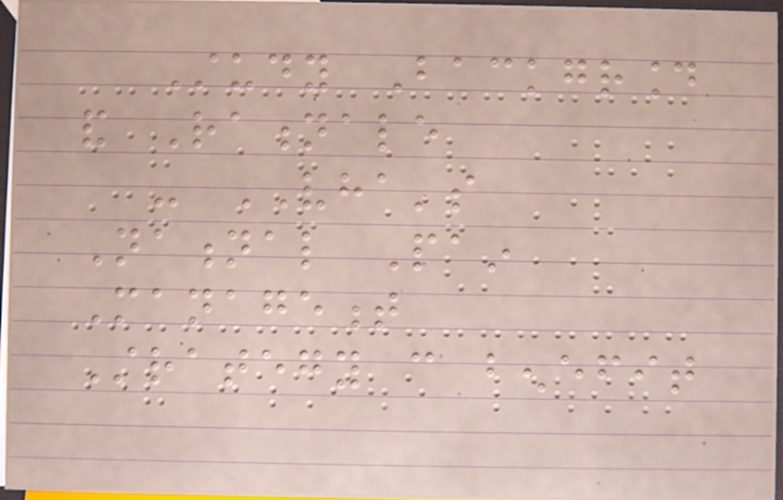Study Background
and Rationale
- VHA's
National Pain
Management
Strategy can benefit
